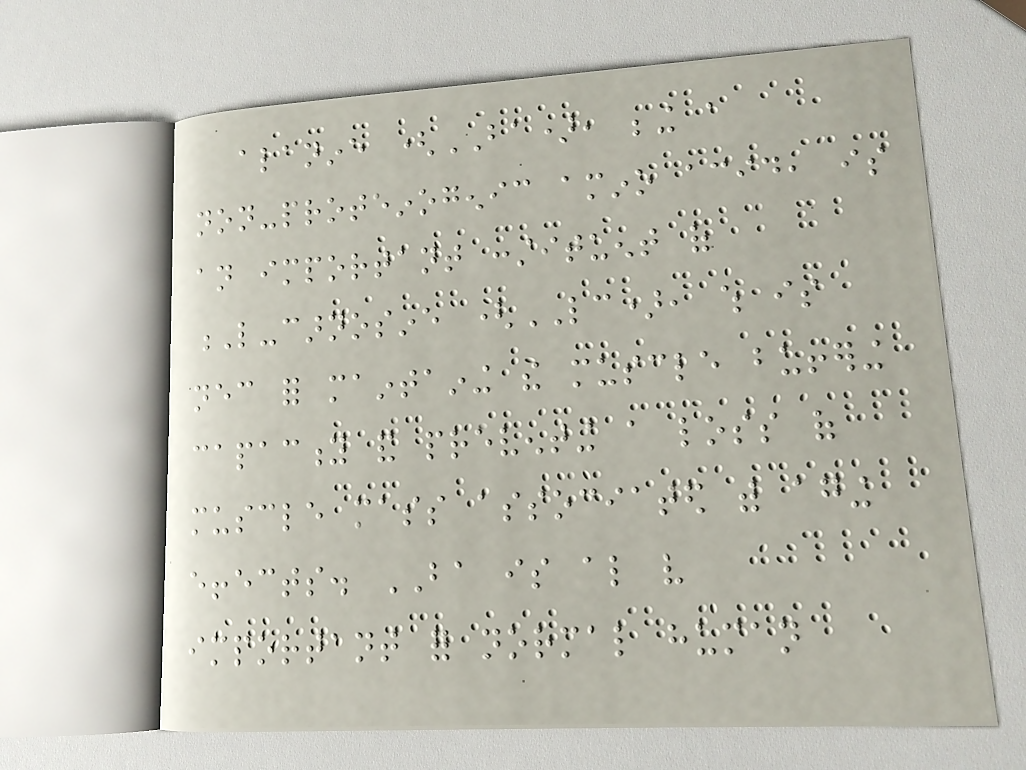alanine (BA), being a
non-proteinogenic amino acid, is
an important constituent of
L-carnosine (LC), which is
necessary for maintaining the muscle buffering
capacity and preventing a loss of
muscle mass associated with aging
effects. BA is also very
important for normal human
